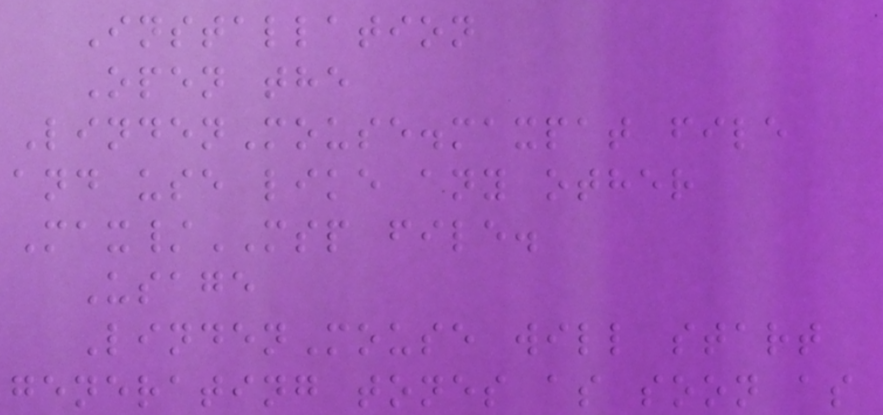Installation
Open the
LindenMouse.maxpat file
and use like any other
Max/MSP file.
Usage
LindenMouse will start
generating tones as soon as
